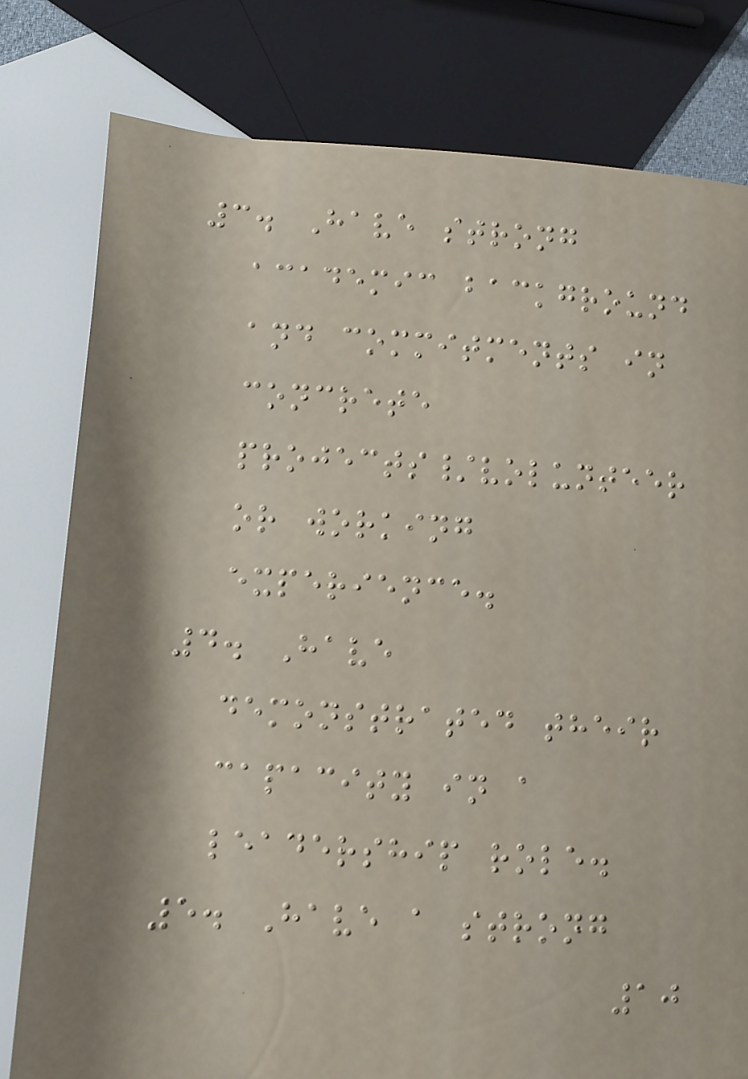3. Have strong
academic background
and commitments in
concrete
projects/volunteer
or working
experience.
4. Have
demonstrated their
capacity in a
leadership role.
5. Have a strong
10
